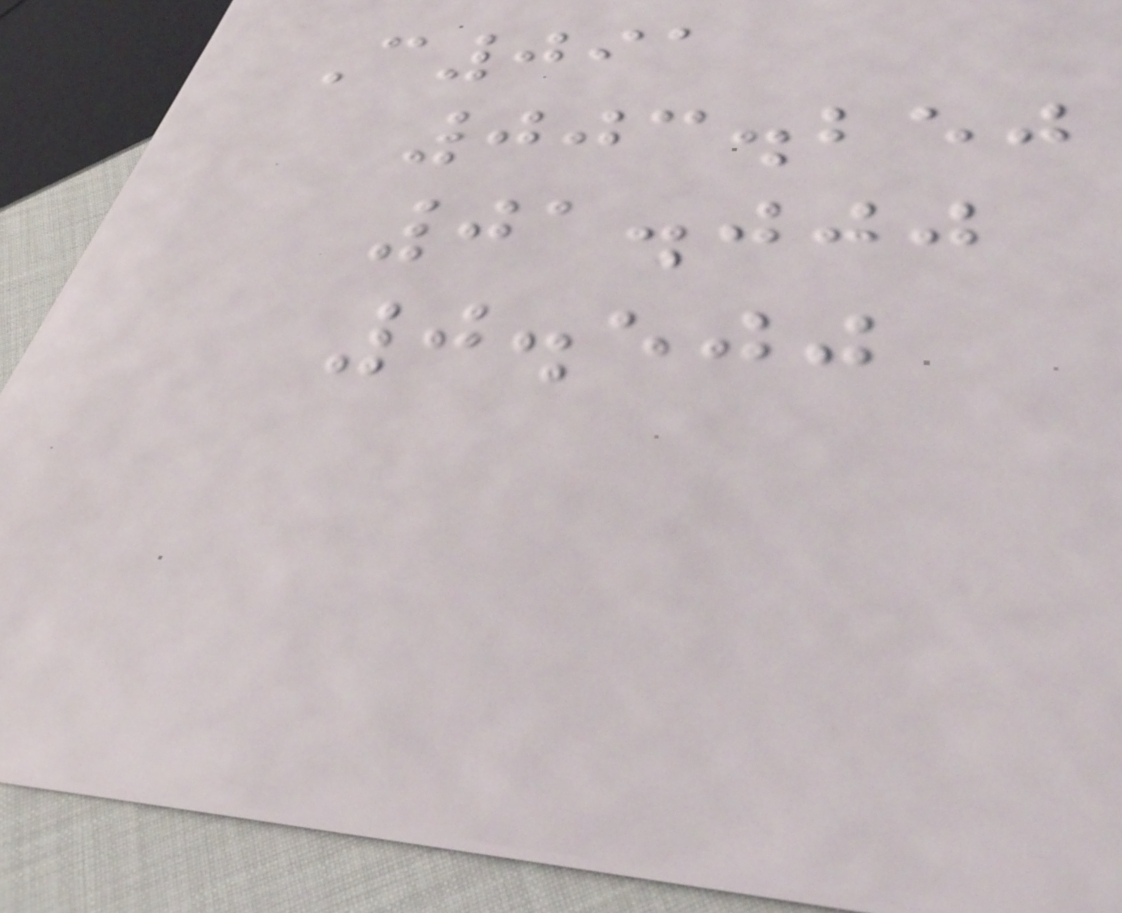C091
003.250
01.000
0.500
